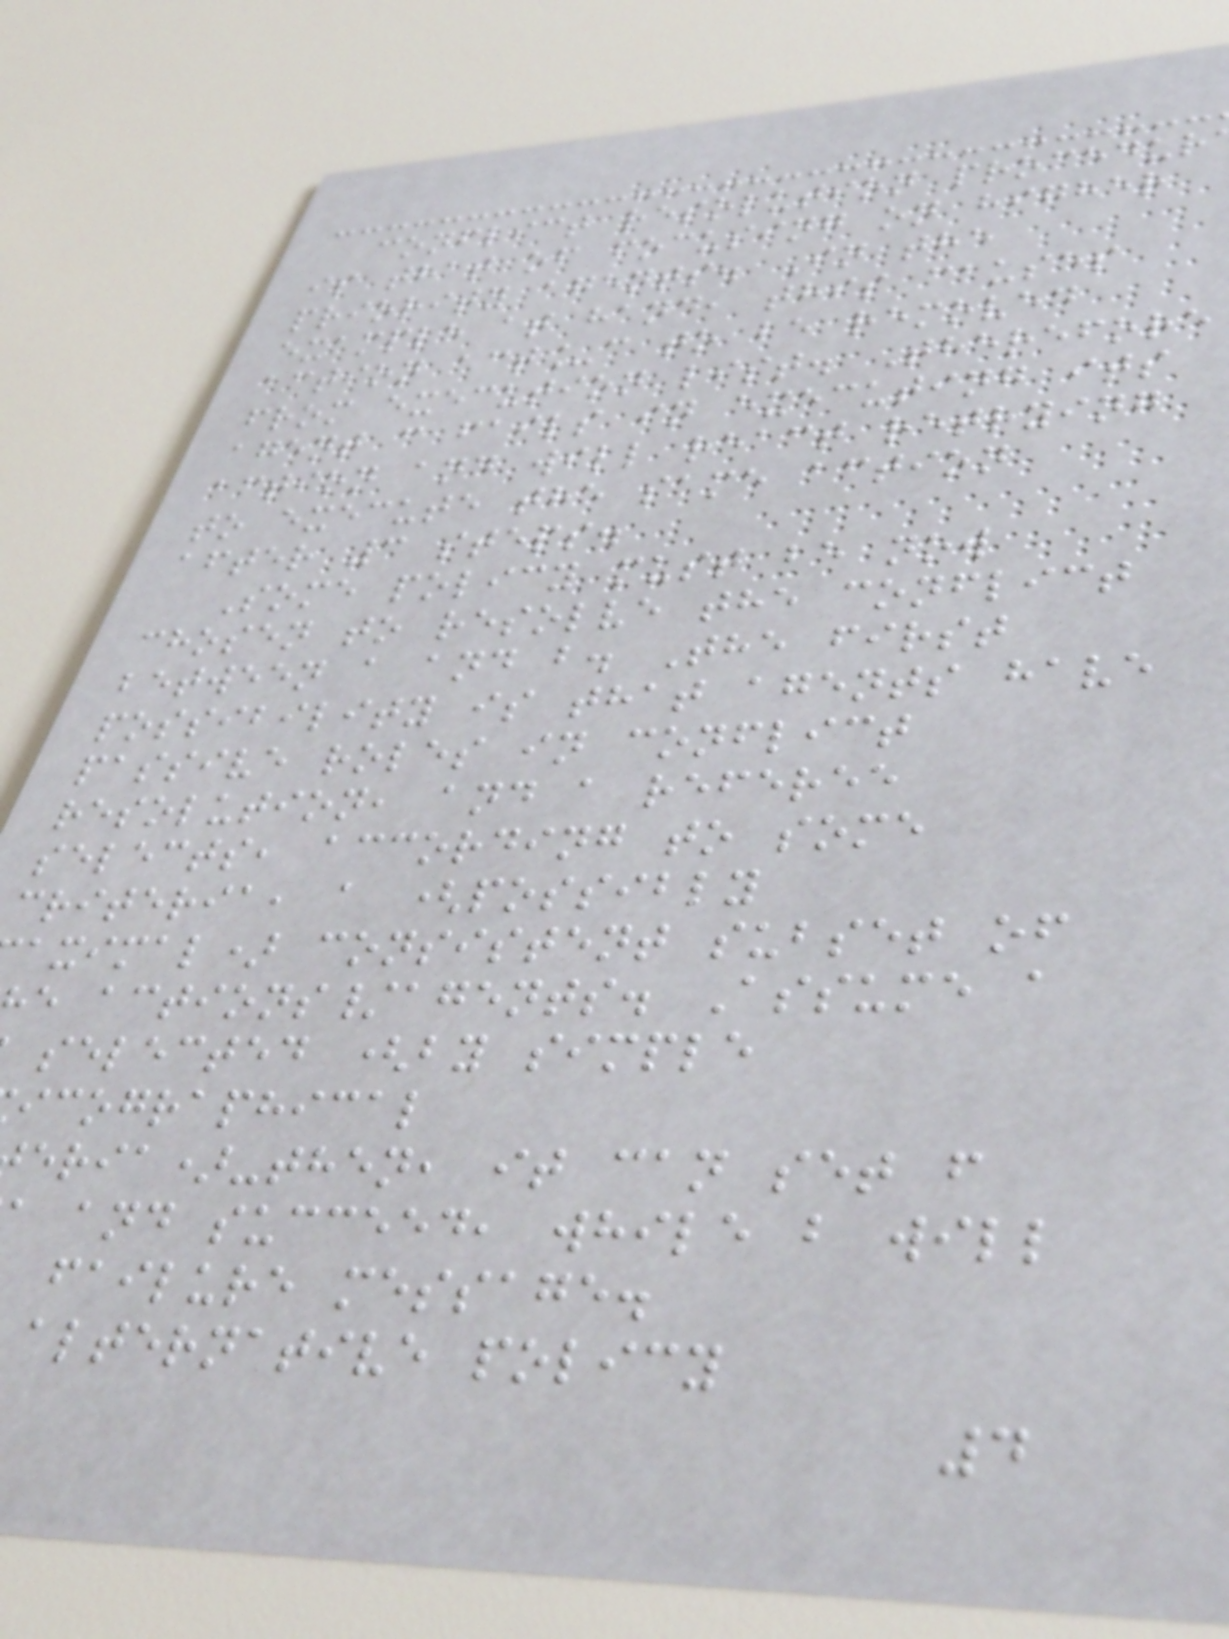conflict resolution procedur
is that of focusing on higher
priority agents. In the
example at hand, this causes
action act_c to be removed
from execution list. Therefore
agent c fails in executing its
action and will react retrying
to execute the same action
after 3 steps.
Some policy must be now
chosen to resolve the conflict
between a and b. The first
possibility is that agents have
passive roles in conflict
resolution, and a referee
selects, according to some
criteria, a (possibly
aximal) consistent subset of
e actions/agents. Assume a
selected (by simple
icographical
eria)-then, it can set f
and succeed, while b will
failure message.
alternative policy
4
